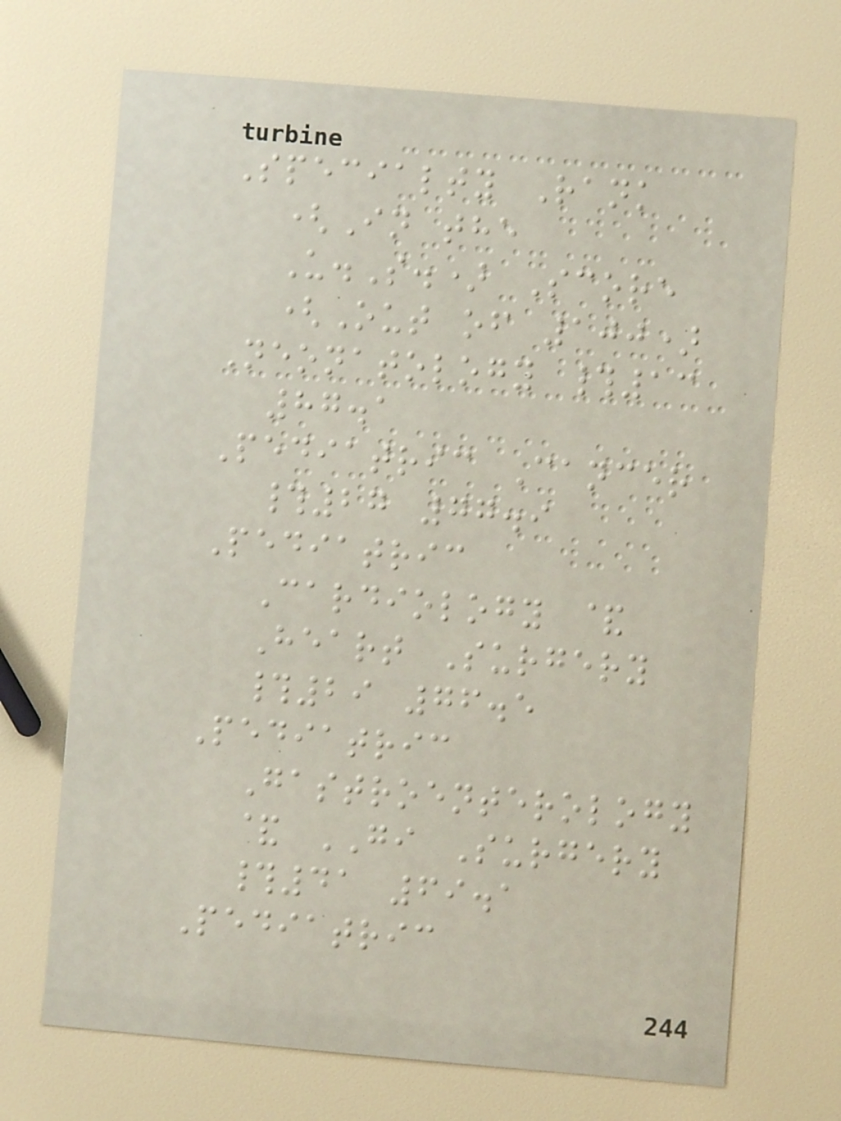Specialty Rank
(In the
U.S.) Score
(Out of 100)
Neonatology #13
87.1
Pediatric Cancer
#27 77.9
Pediatric
Cardiology &
Heart Surgery
#29 76.5
Pediatric
Gastroenterology
& GI Surgery
#41 69.1
Pediatric
